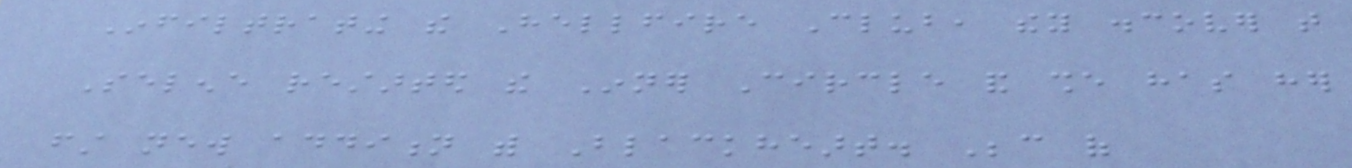Infiltrating the Hellfire Club, they discover that
Selene restarted the Inner Circle and she has her
first new addition with Blackheart. Because of
